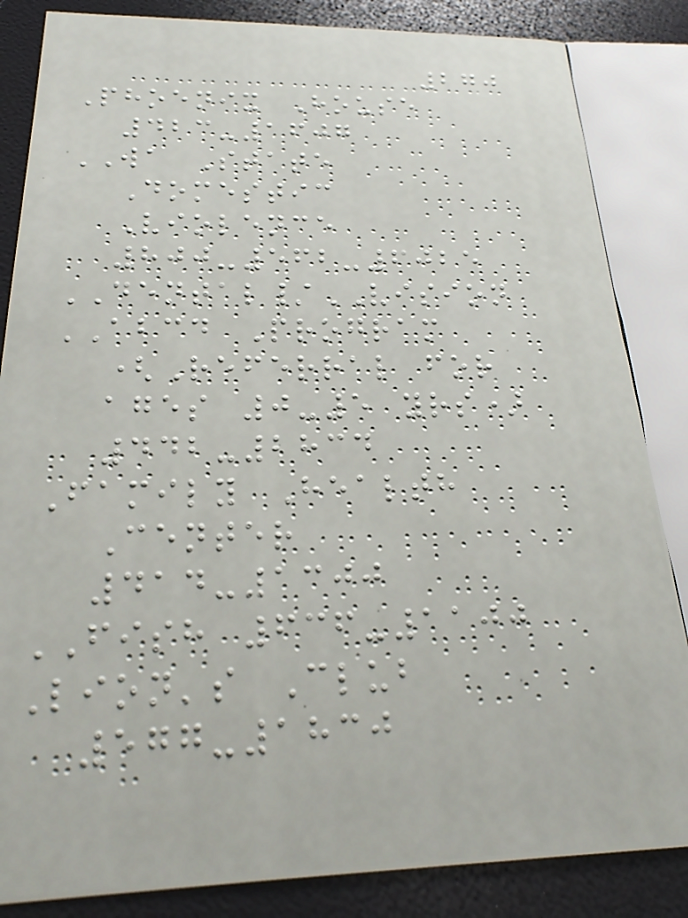270
Phoenix House
423-1607
WA State
Domestic
Violence
800-562-6025
DENTAL/VISION
ABCD Program
(Referral for
ages 0-5 yrs)
442-2834
Family Health
Center
414-1300
FISH 636-1100
Lion's Club
577-1830
